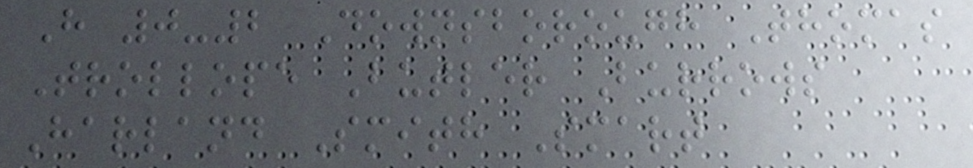H 0-2 Downsborough Thomas
Trollope Butler Burrows
Harland Smith Smart
